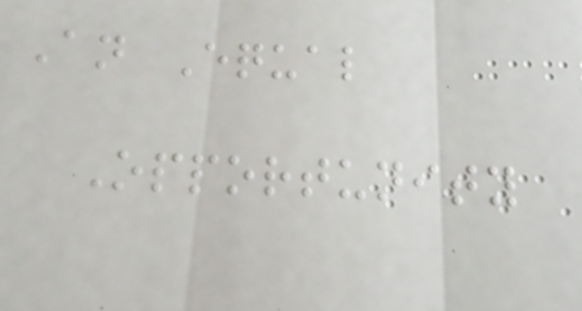An Equal
Opportunity
